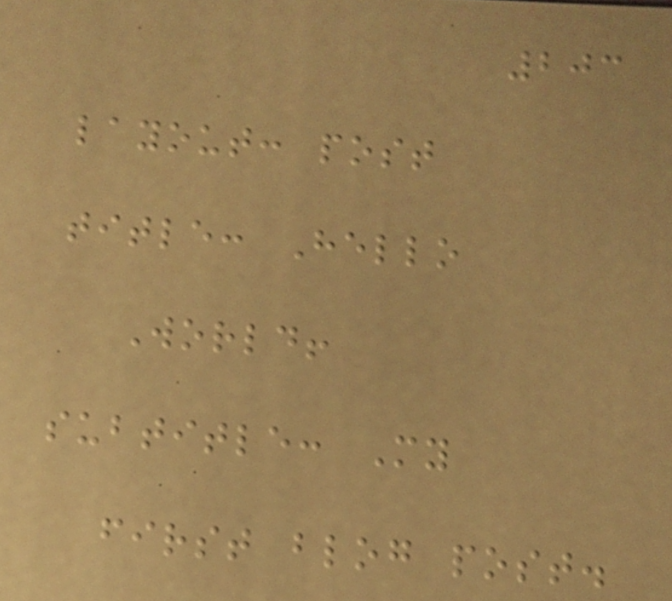203
layout: post
title: Hello
World!
subtitle: My
first blog post.
